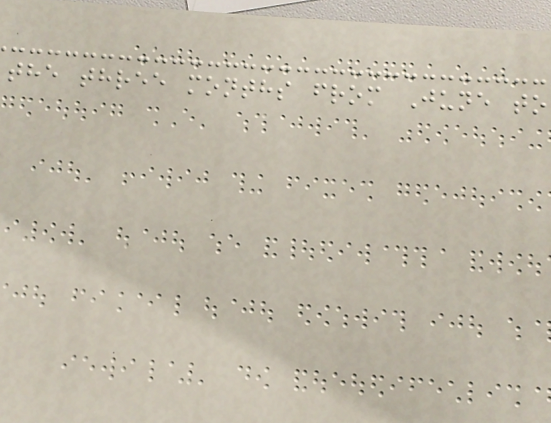the three months from June to
